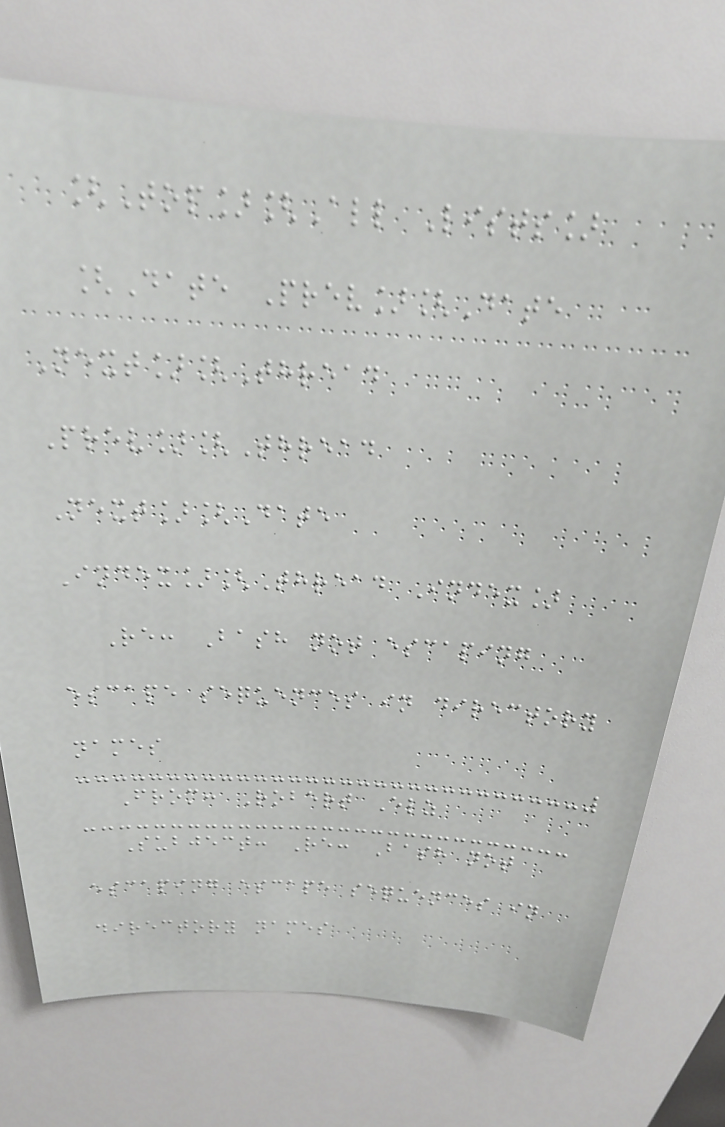[Top][All Lists]
[Date Prev][Date
Next][Thread
Prev][Thread
Next][Date
Index][Thread Index]
Re: Bash not escaping
escape sequences in directory
names
From: Robert Elz
Subject: Re: Bash not
escaping escape sequences in
directory names
